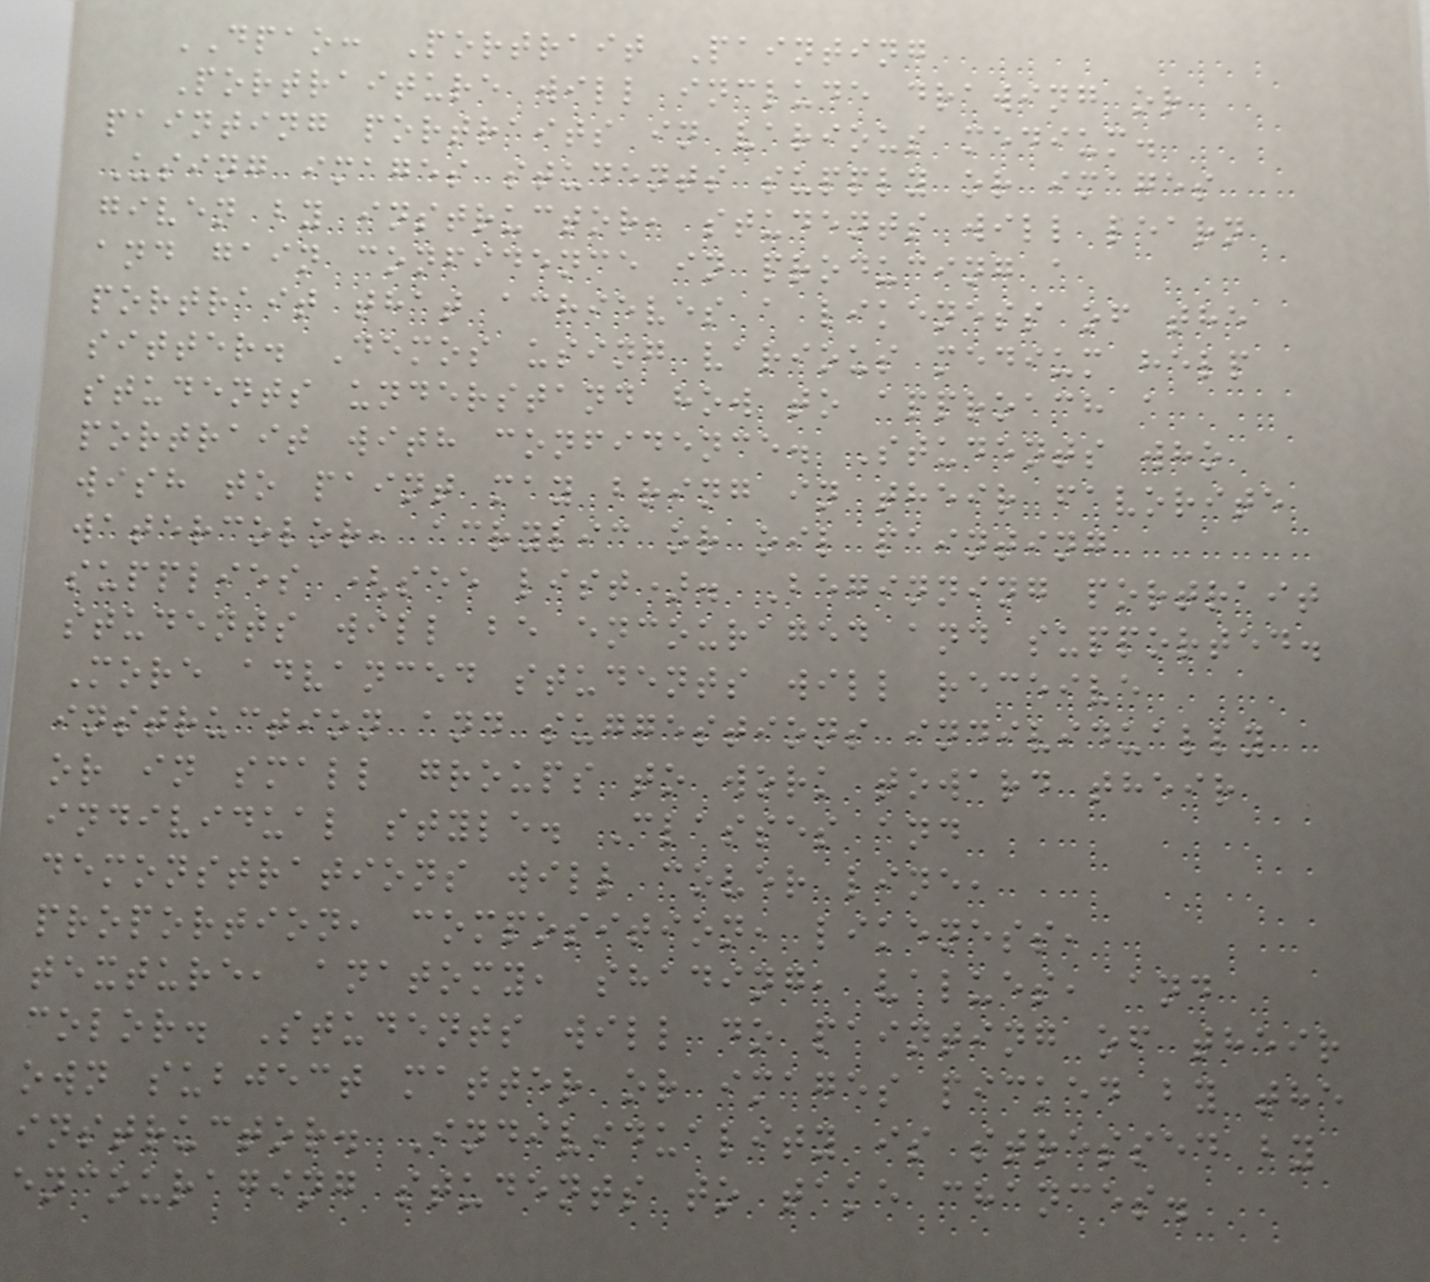DPAO: Portrait Painting
Portraiture will include drawing or
painting portraits in various medium.
Using images students supply or images
given by instructor, students will learn
and gain confidence in producing a
portrait that achieves a likeness of the
sitter. Demos using various medium help
students understand how to approach a
portrait with confidence. Students who
wish to paint may bring in their favorite
watercolor, acrylic or oil painting
supplies (see list). Beginning portrait
students will be encouraged and supported.
More advanced students will receive
instruction and suggestions individually
or in small groups to work toward their
individual style. Classes and
demonstrations will cover line,
proportion, composition, likeness,
texture, anatomy, shading, values, and
color. Students will do painting of their
own subject matter or images picked by the
instructor. Individuality is stressed by
encouraging students to take chances.
